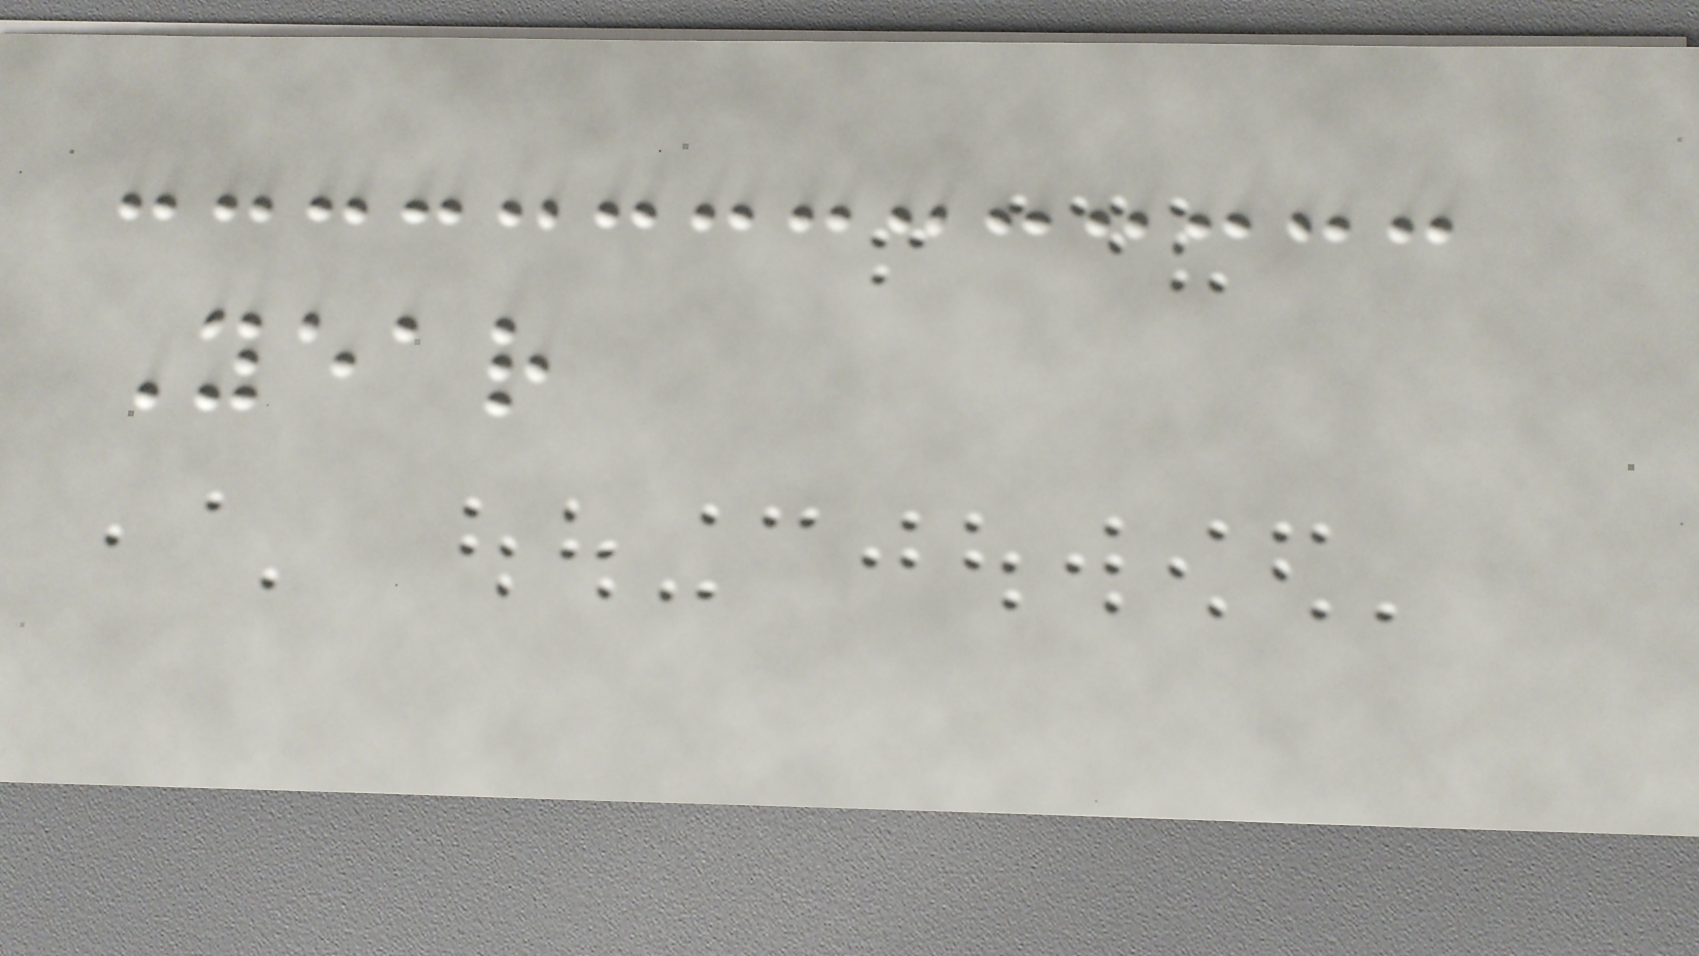Year
